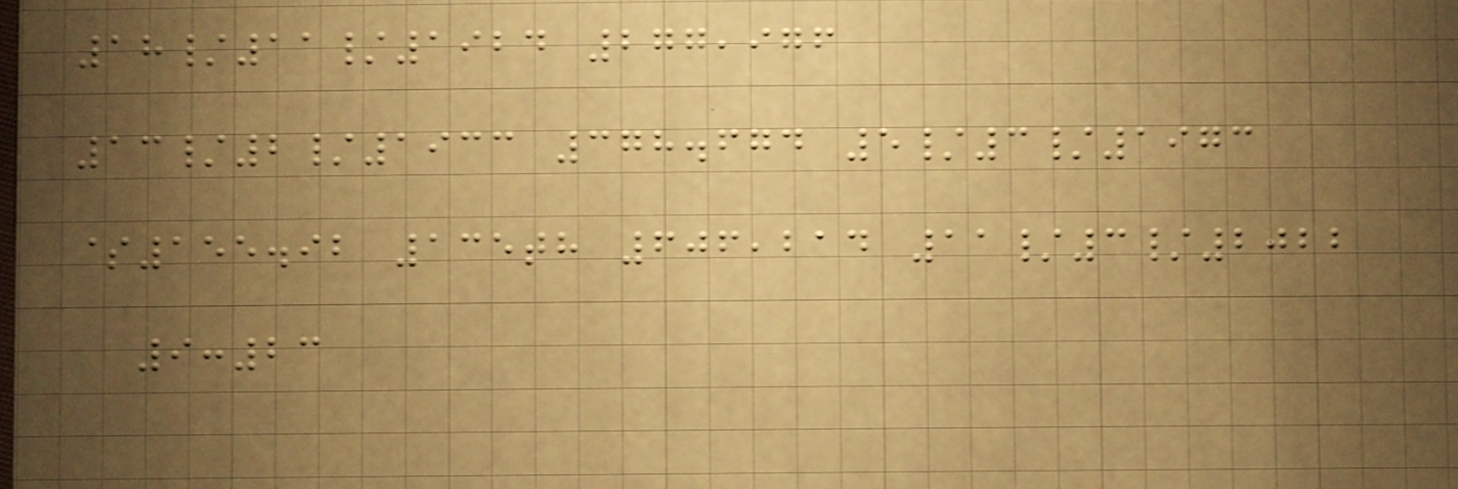18/11/1924 277,976
13/2/1933 378.674 5/3/1973
$155.92 135th 606,214 11/3/2022
9:23
